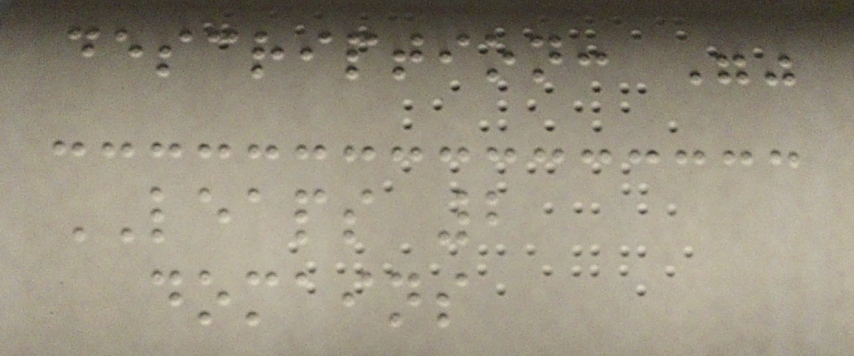description: ""
LEAPS 2
domains
